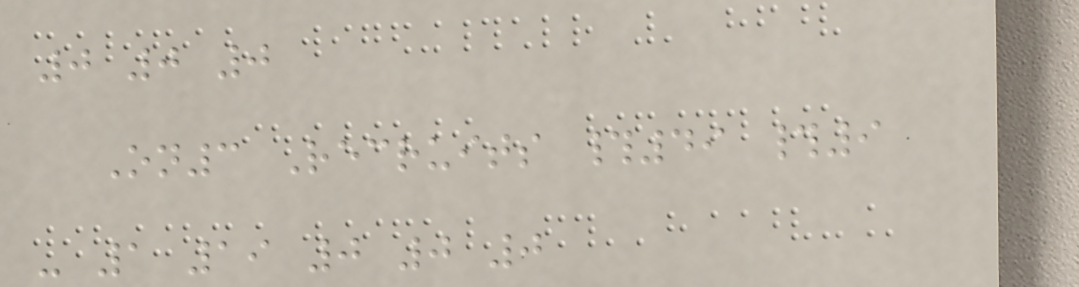0 0 0
On3 Recruits #49 #9
- 1 19 0 0 0
